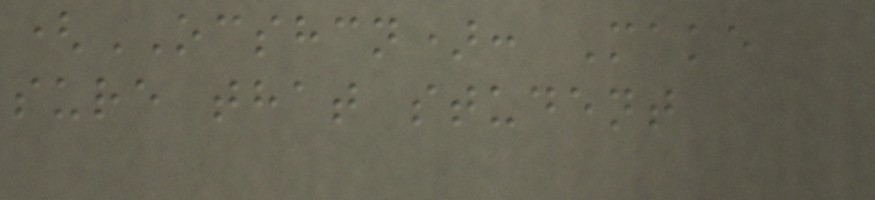(OCSHCN): Make
sure that student
